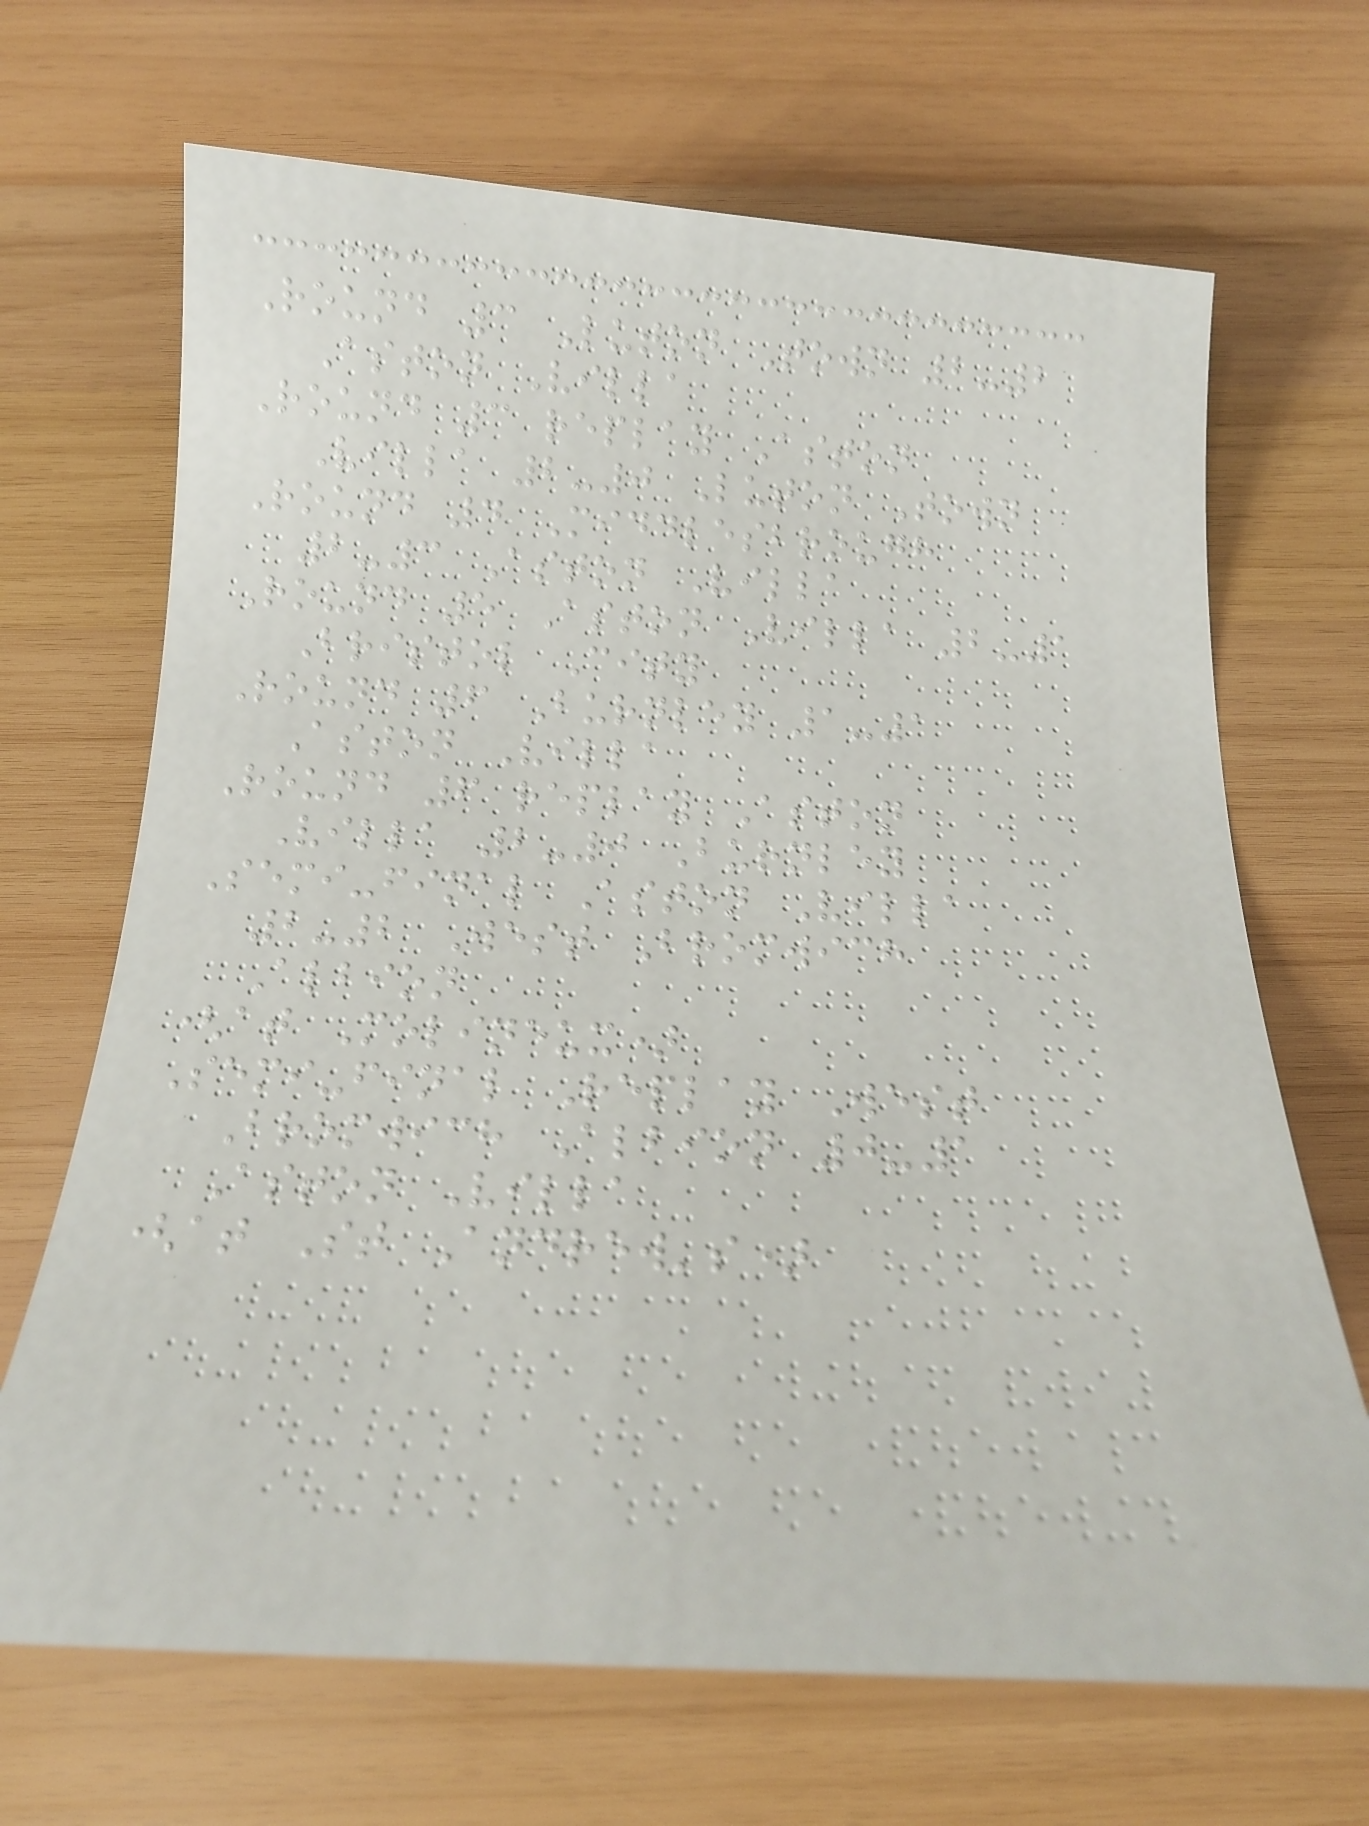Round 3 Luton Town 2-2
Aston Villa
Round 3 replay Aston
Villa 2-0 Luton Town
Round 4 Middlesbrough
2-3 Aston Villa
Round 5 Aston Villa 2-1
Bristol City
Round 6 Burnley 1-1
Aston Villa
Round 6 replay Aston
Villa 2-0 Burnley
Semi-final Aston Villa
2-2 West Bromwich
Albion
(at Molineux)
Semi-final Replay West
Bromwich Albion 0-1
Aston Villa
(at St Andrew's)
